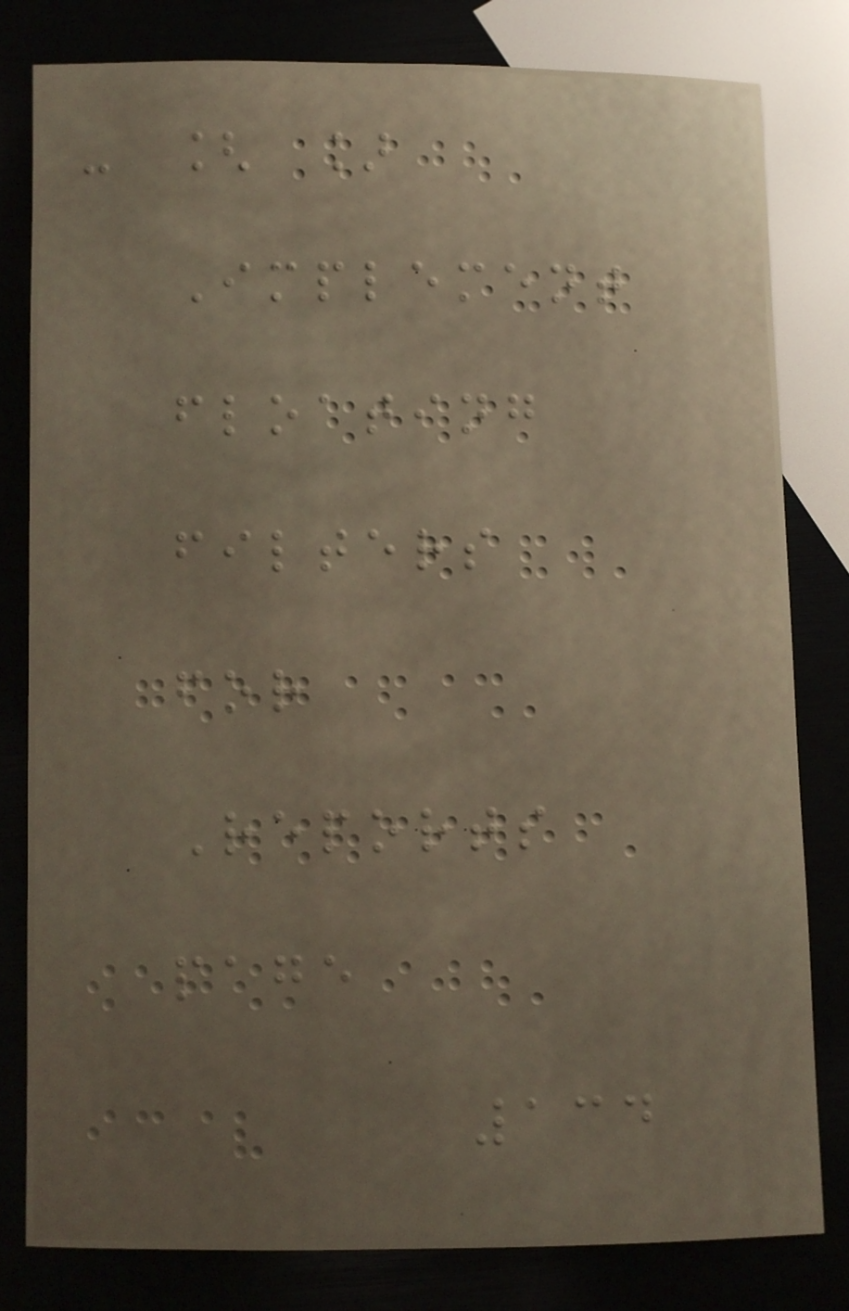- [ ]
Implement
floating
filters
for
Reports
page
134
